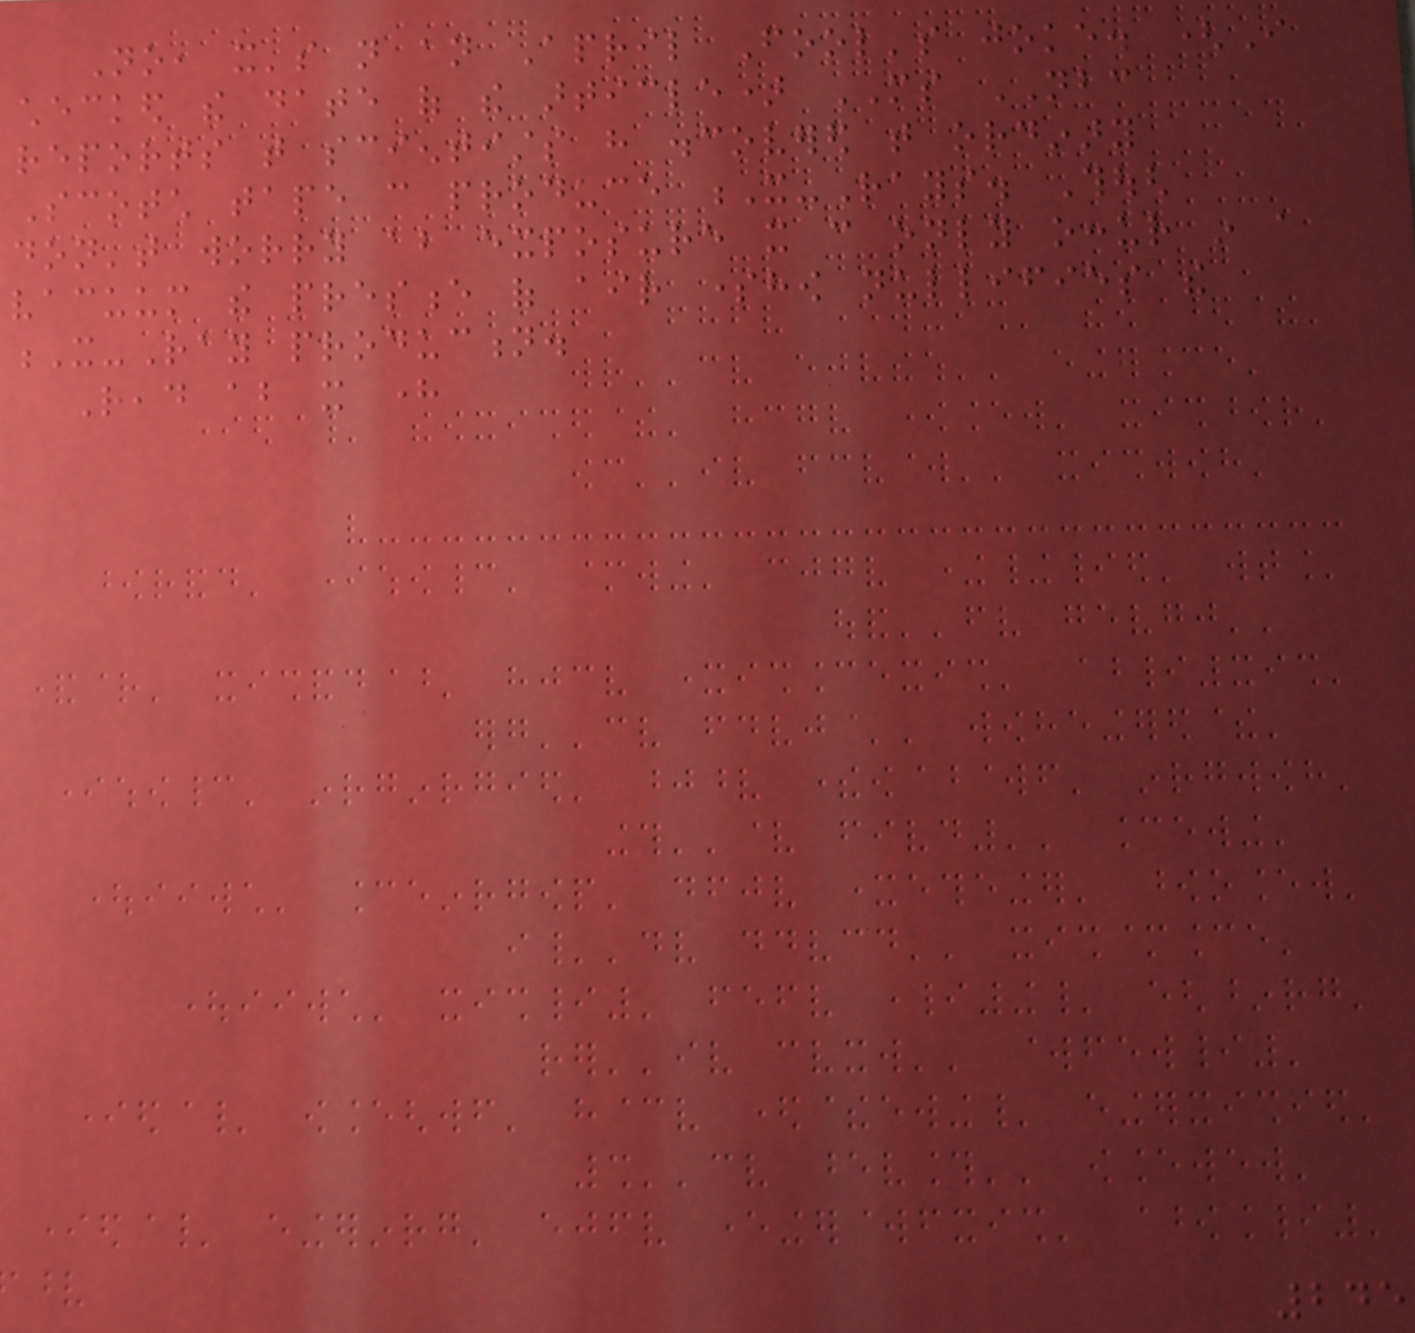No, it's not an April Fool's joke. (I
checked the date of the article) MS NBC
reports that scientists have discovered that ordinary
Scotch tape can produce X-Rays. Though
don't worry about exposure it can only occur in a
vacuum the presence of air somehow nullifies the
X-Ray production.
Read about it here
245
